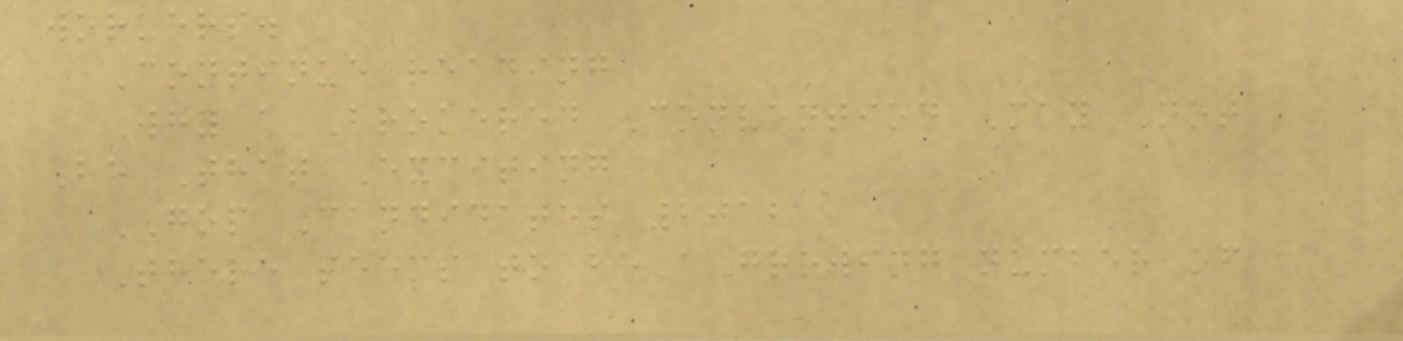workers.
Continue reading
Why a Brokered Convention May Not
Be That Exciting
GOP Candidates 2012
There seems to be a growing number of
